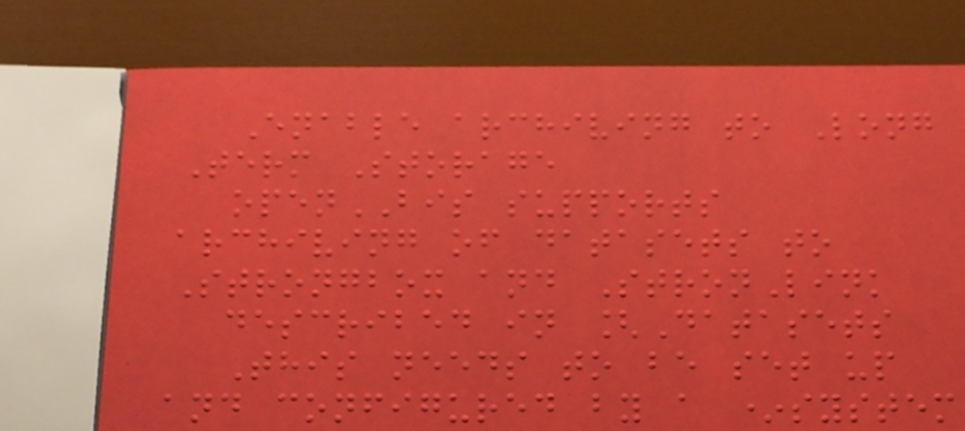Enable archiving to Long
Term Storage
openBIS supports
archiving of datasets to
Strongbox and StronLink
described in [Datasets
This needs to be set up
and configured by a *system
